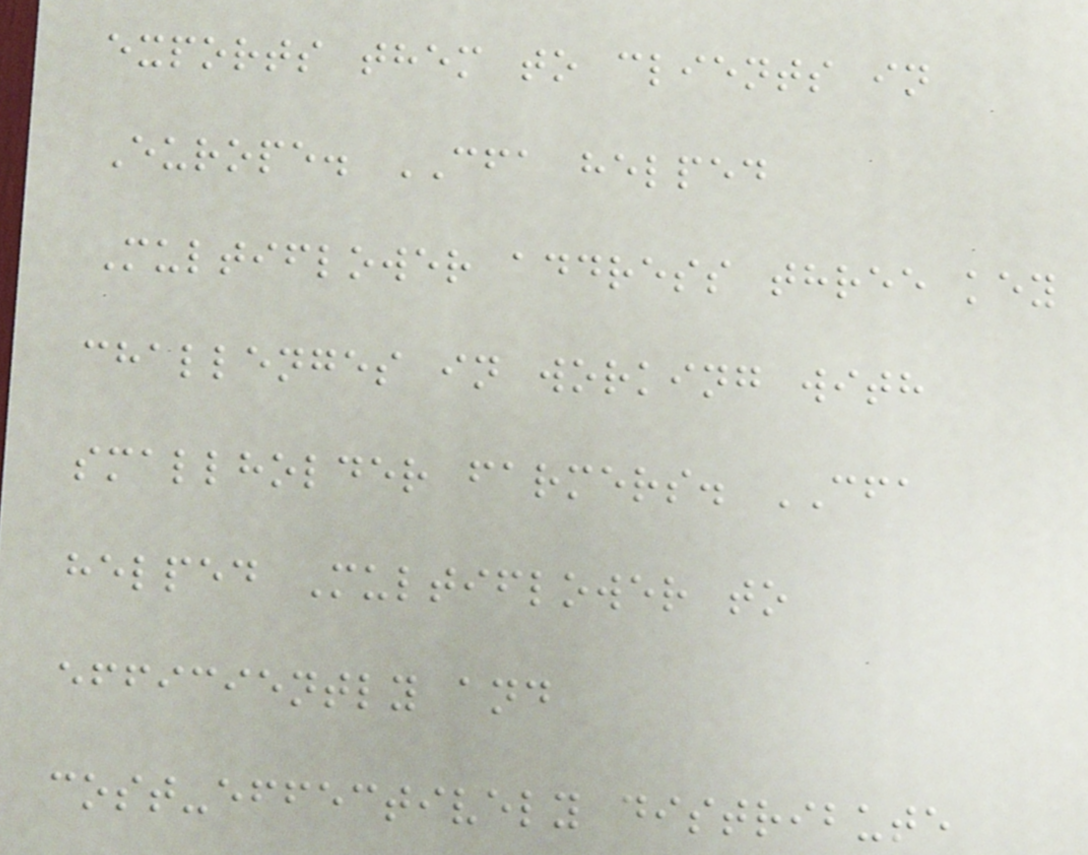exports them to clients in
Europe. CFA helped
Multiflower address three key
challenges in working with
smallholder farmers. CFA
helped Multiflower to
efficiently and
cost-effectively distribute
